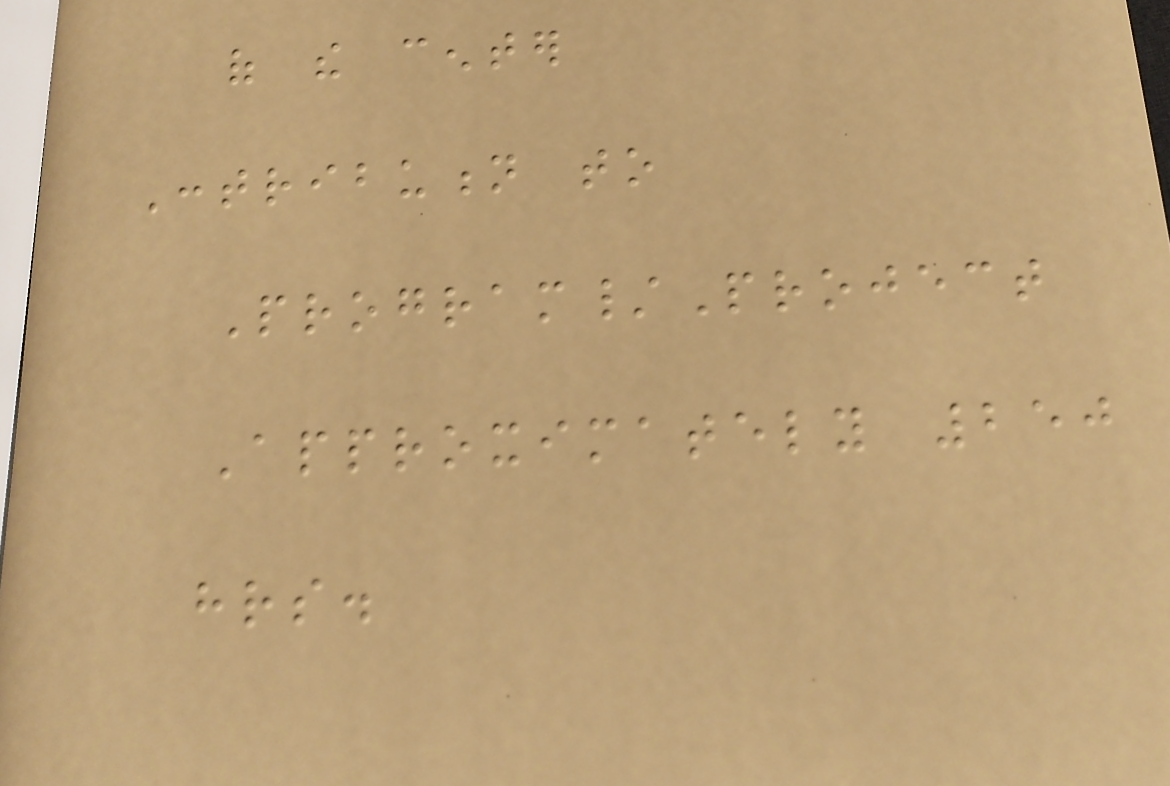of the center
Contribution to
Program/Project
Approximately 250
hrs.
